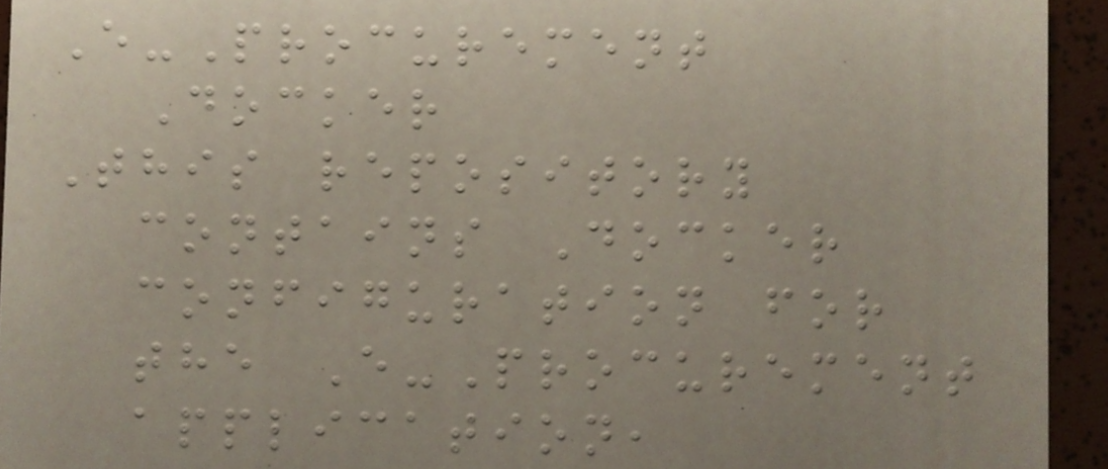E-Procurement
Docker
This repository
contains Docker
configuration for
the E-Procurement
application,
